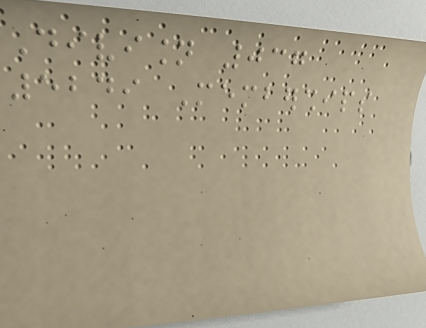Division 037
5249 Memberships
